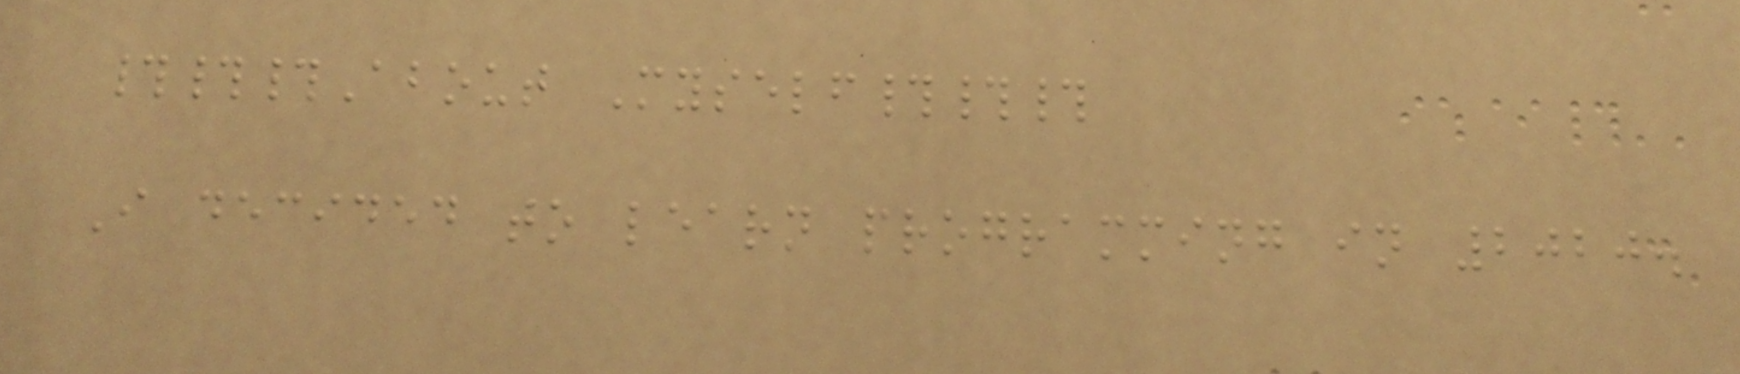###About Myself###
I decided to learn programming in 2020.
